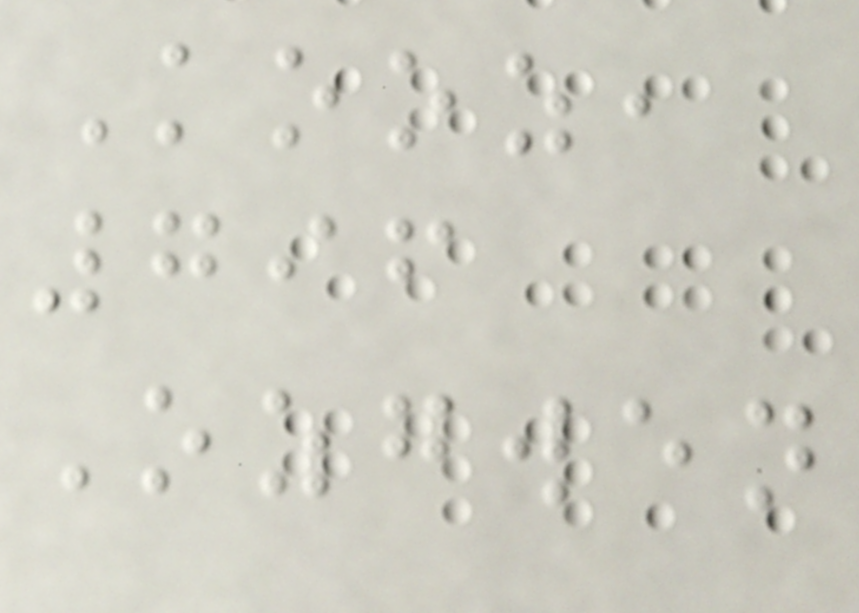Kooz,
796
Ozgwen
